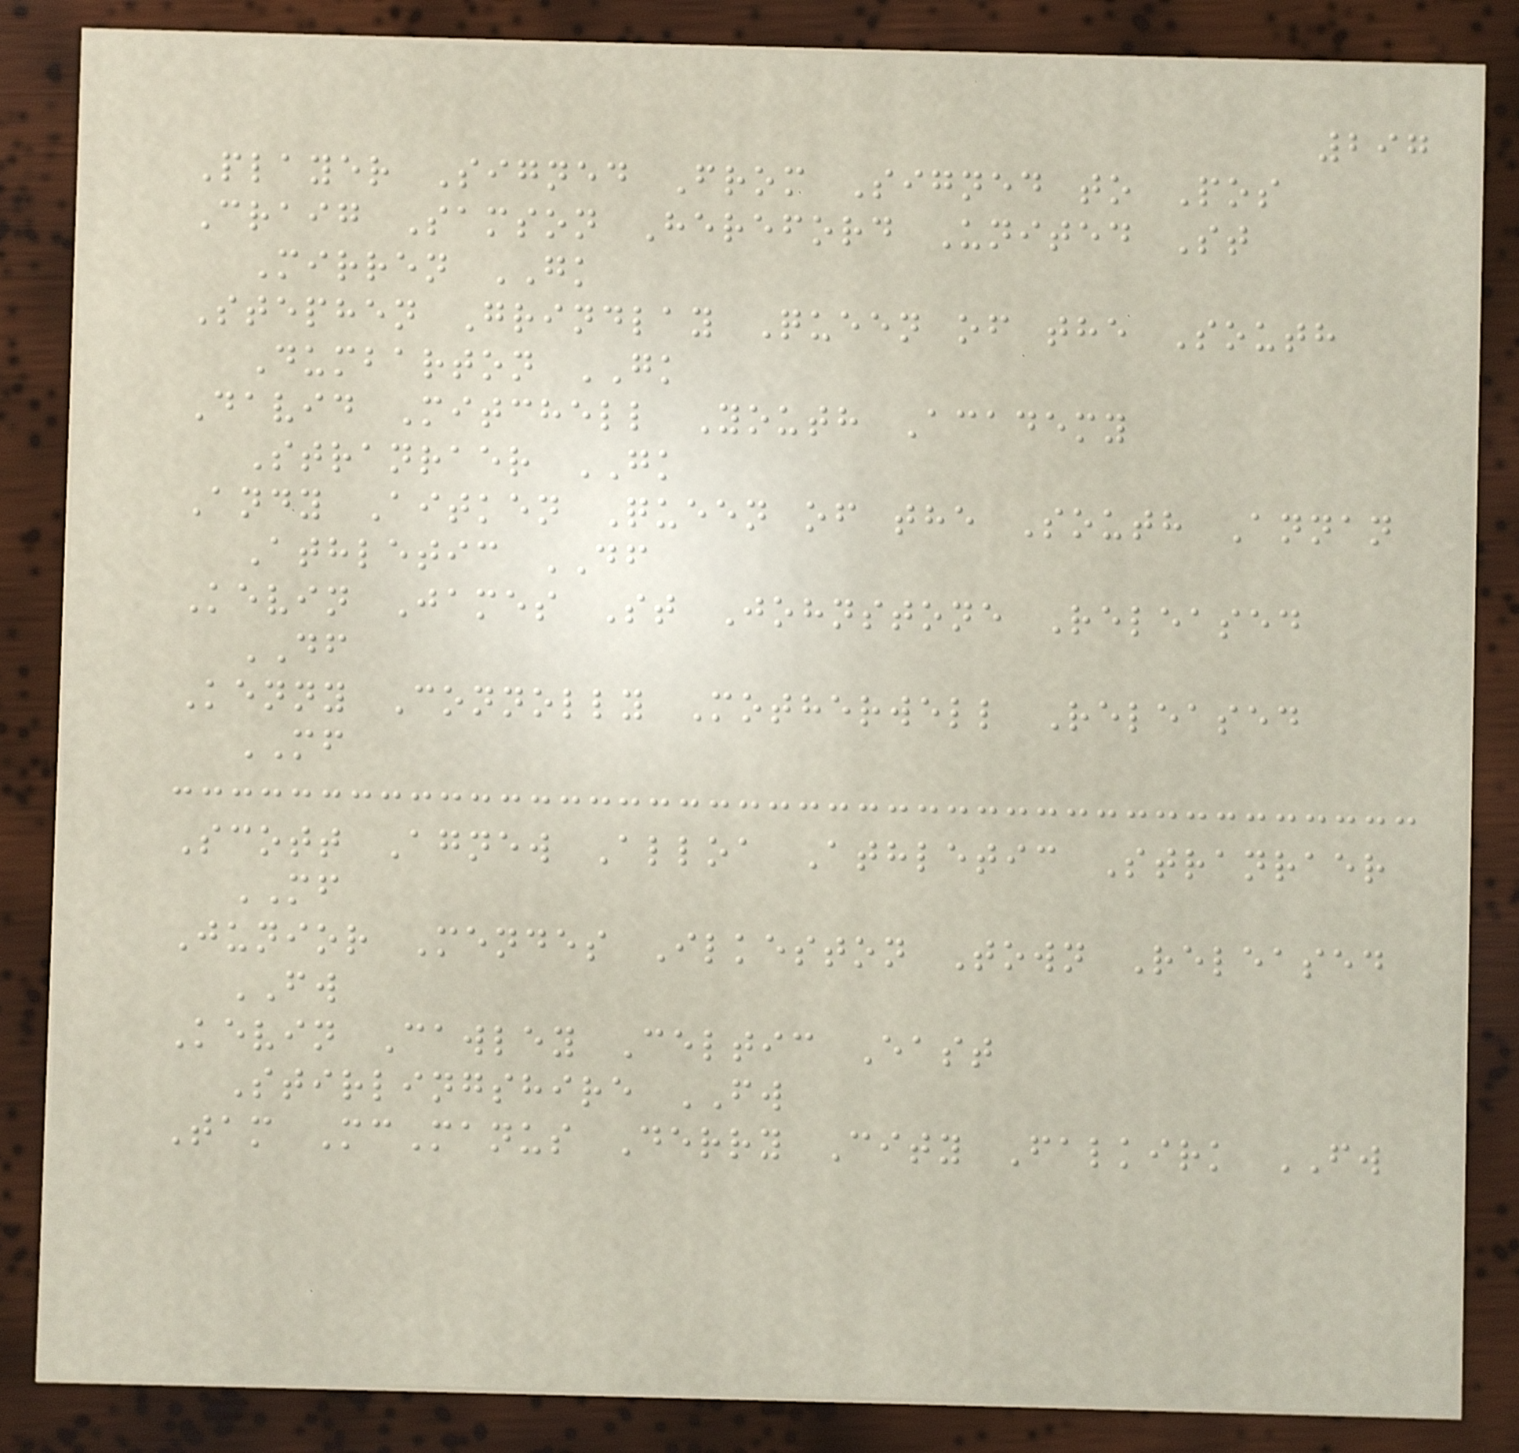297
Player Signed From Signed to Pos
Craig Samson Hereford United St
Mirren GK
Stephen Grindlay Queen of the South
Dumbarton GK
David Mitchell Youth Academy
Stranraer GK
Andy Aitken Queen of the South Annan
Athletic DF
Kevin James St Johnstone Released
DF
Kenny Connolly Motherwell Released
MF
Scott Agnew Alloa Athletic Stranraer
MF
Junior Mendes Ilkeston Town Released
FW
Kevin Cawley Celtic East
Stirlingshire FW
Tam McManus Derry City Falkirk FW
